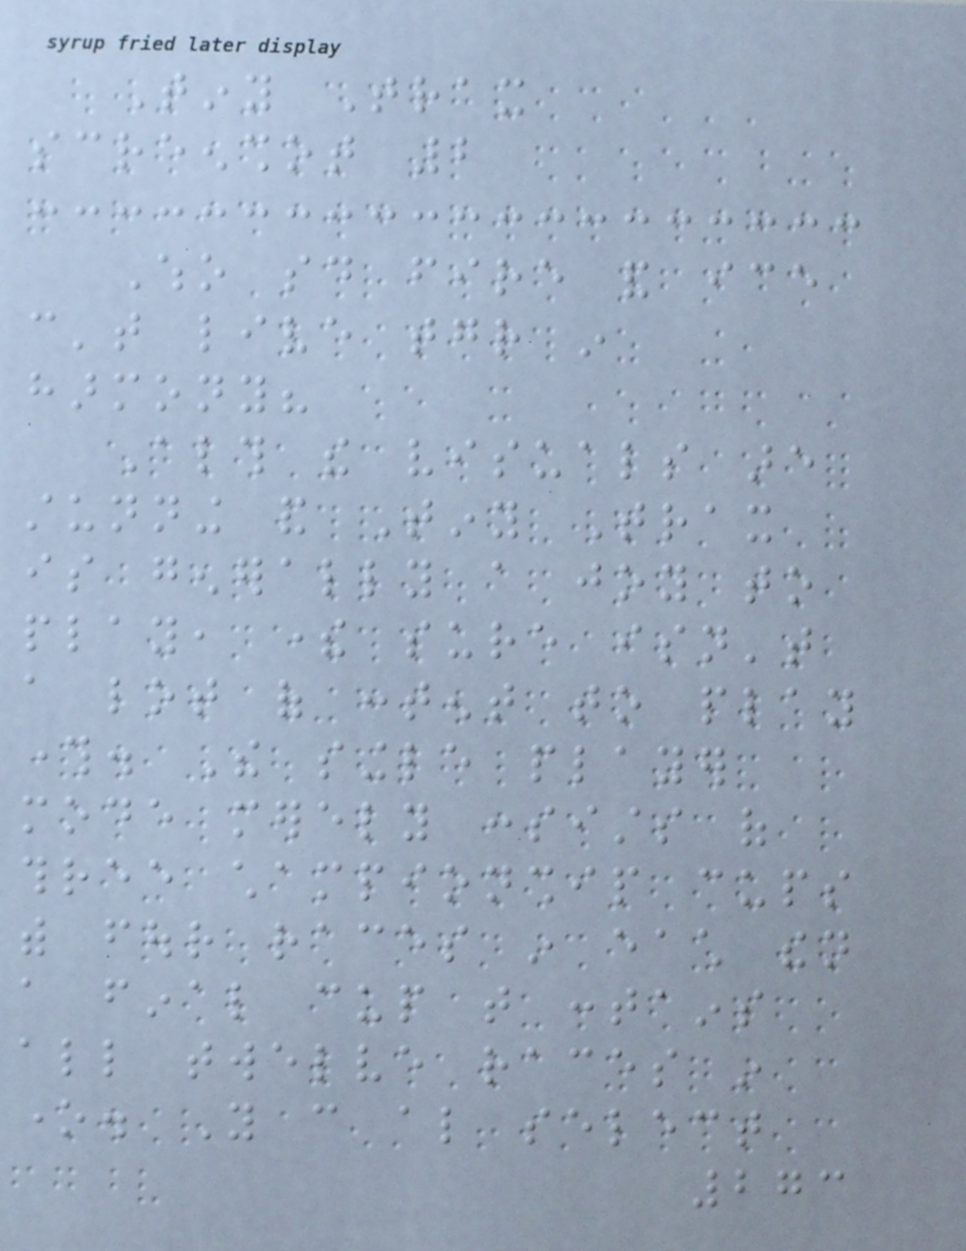Tiny Trax
screenshot 2
Who said fire and ice
can't live together in
harmony?
Although the visuals are
stunning and Tiny Trax
is generally a joy to
play, there sure isn't
a lot of content to play
through. The single player
mode merely consists of
three championship cups
with four races in each then
a final cup that contains
all twelve races in
one. You can also select
273
